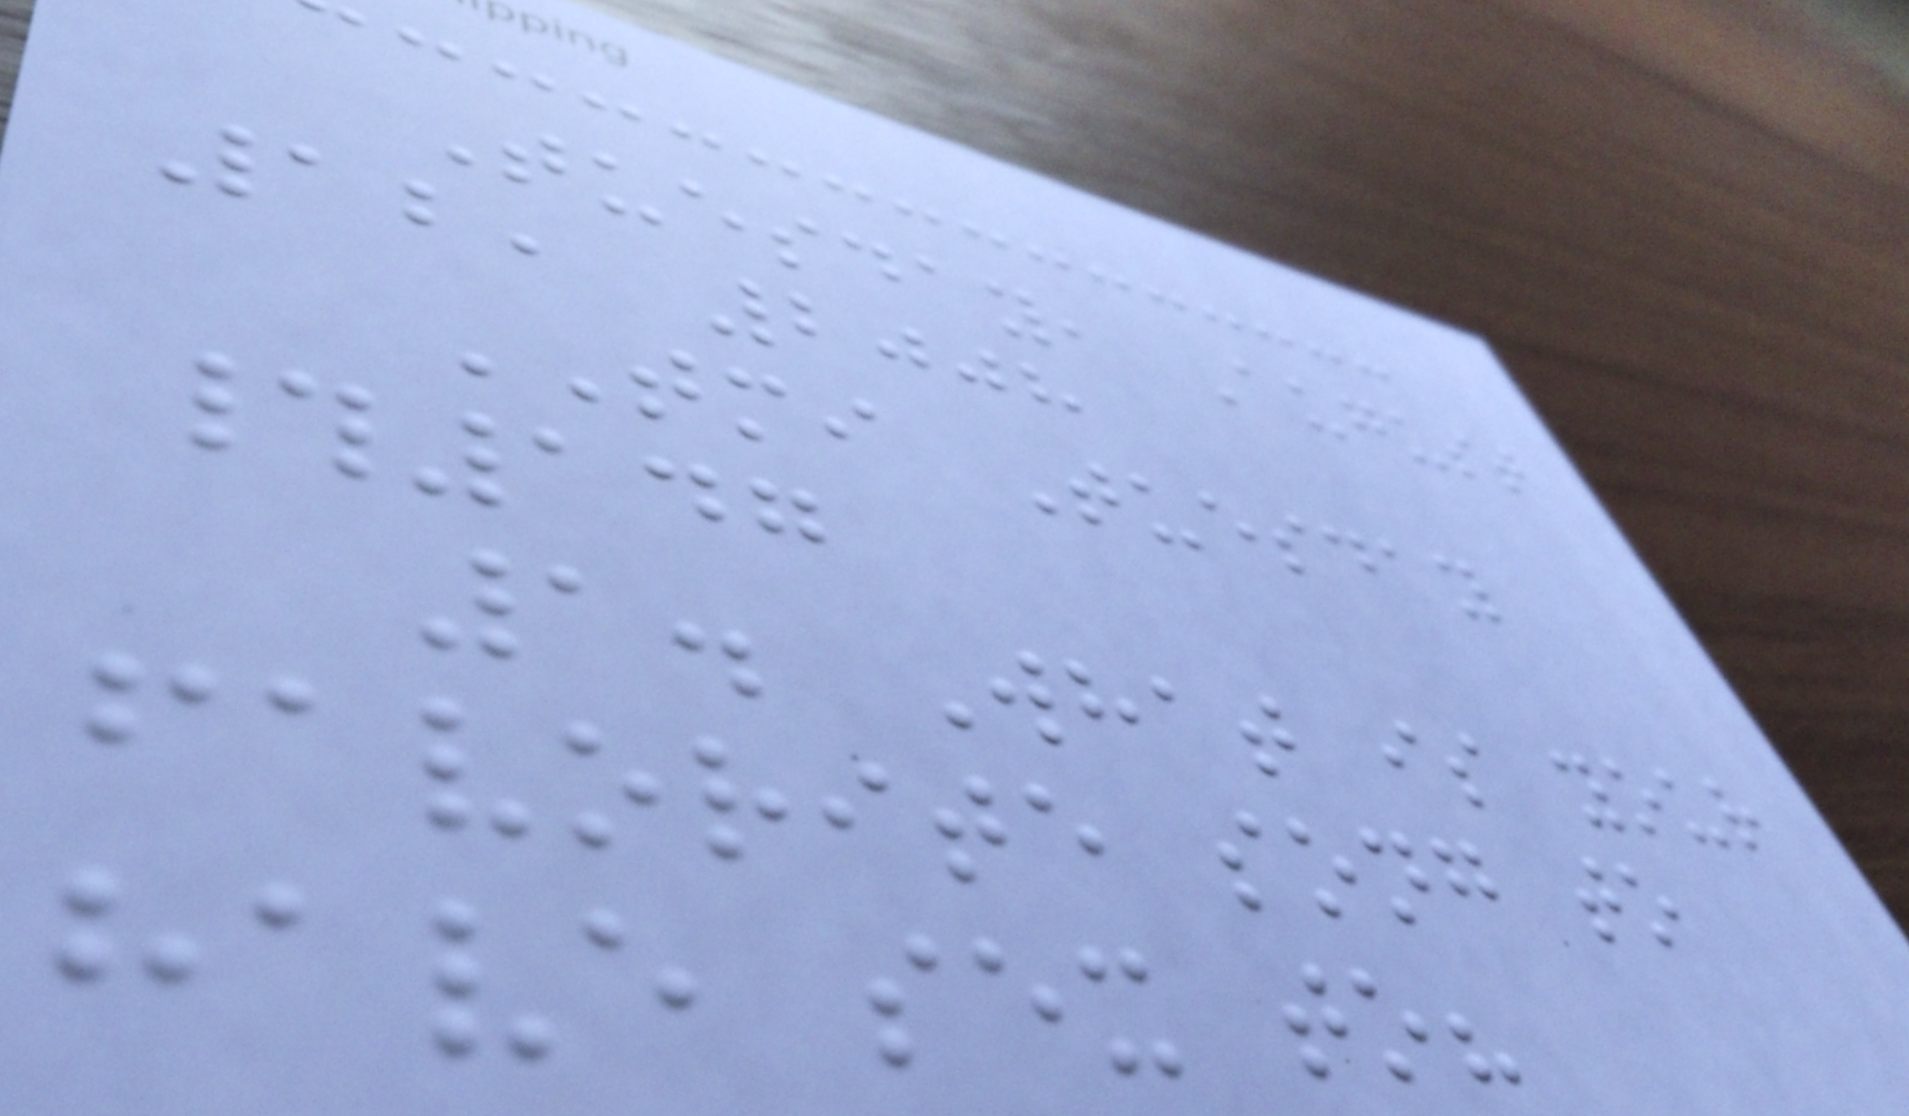Tuesday, August
12, 2008
TMI Tuesday
#147
1. What is your
favorite song to
have sex to?
